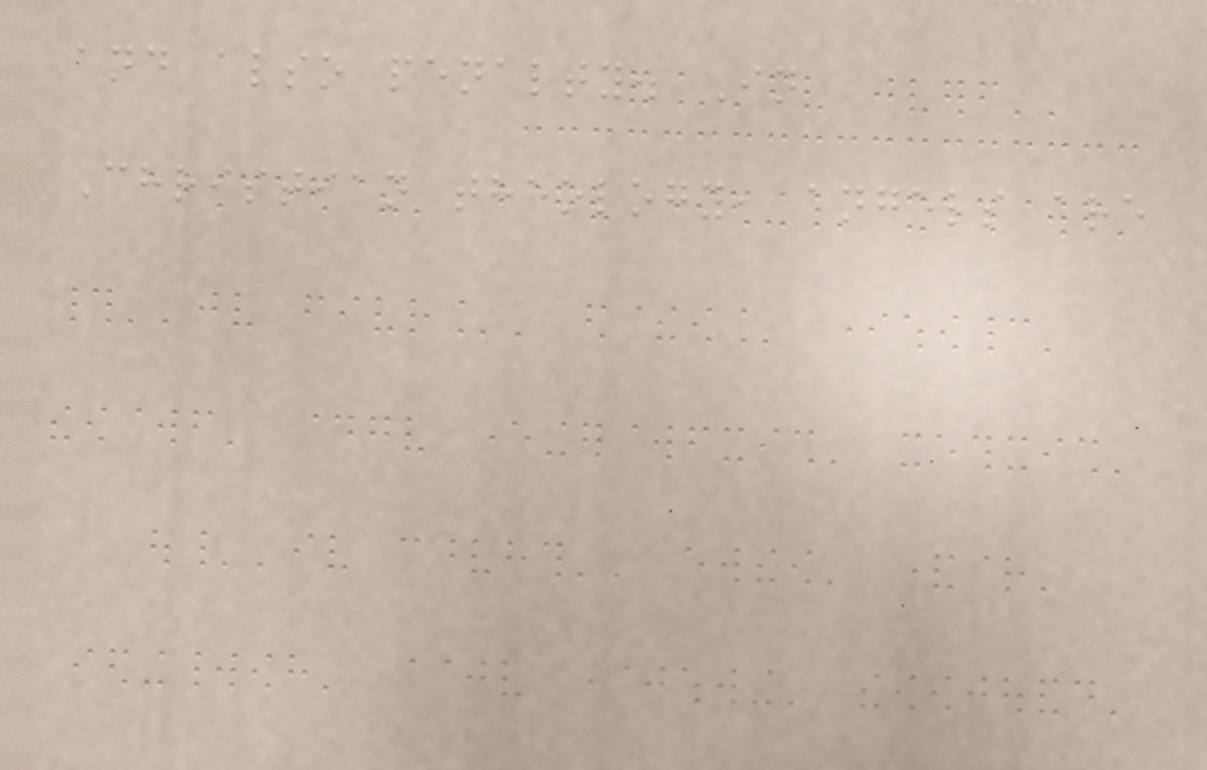and also penalty. In
Christian theology, angels are
